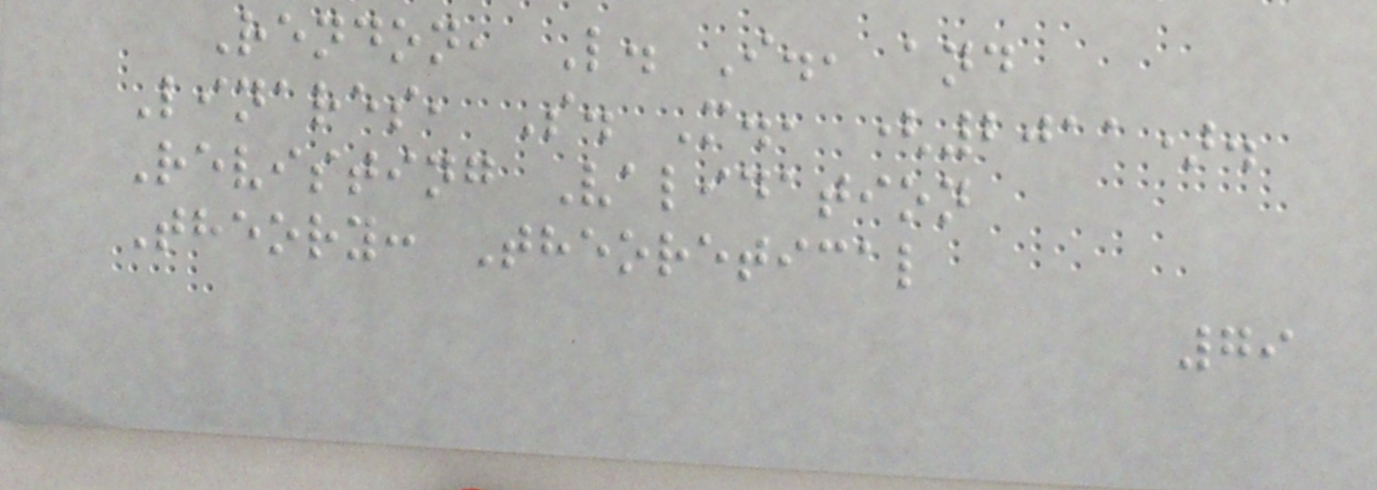Rendon, L. I., and
Linares, S. M., (2011).
Revisting Validation
Theory: Theoretical
79
